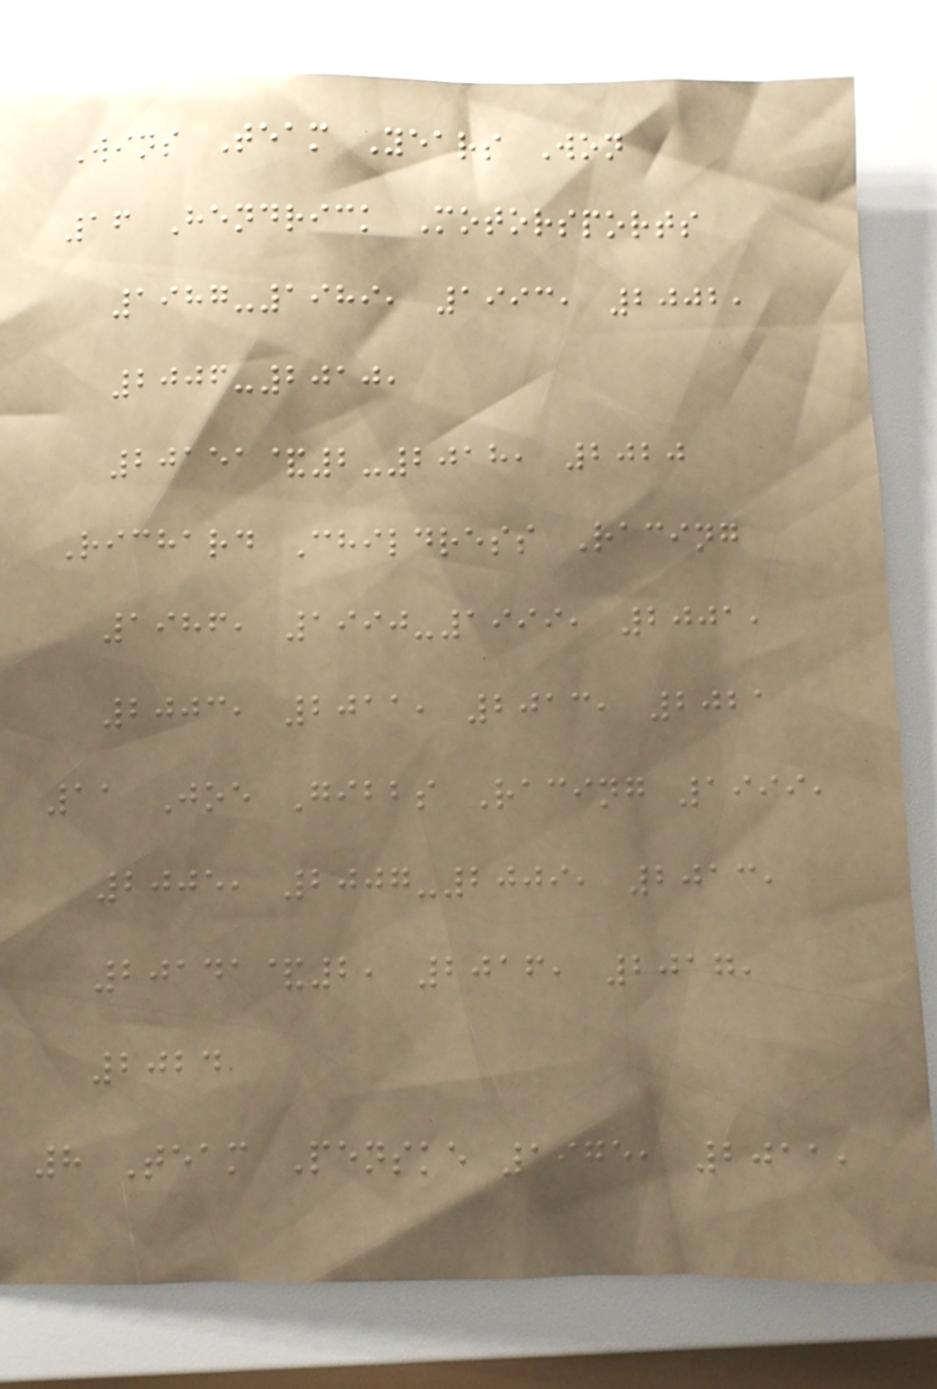Wins Team Years Won
16 Hendrick Motorsports
1987-1989, 1993, 2002,
2006-2010,
20151&2-2018, 2020
Richard Childress Racing
1986, 1990-1999, 2001,
2003, 2011, 2013, 2021
11 Joe Gibbs Racing 1999,
2005, 2007-2009, 2013,
20141&2, 2016, 2017,
2024
8 Team Penske 1975, 2011,
